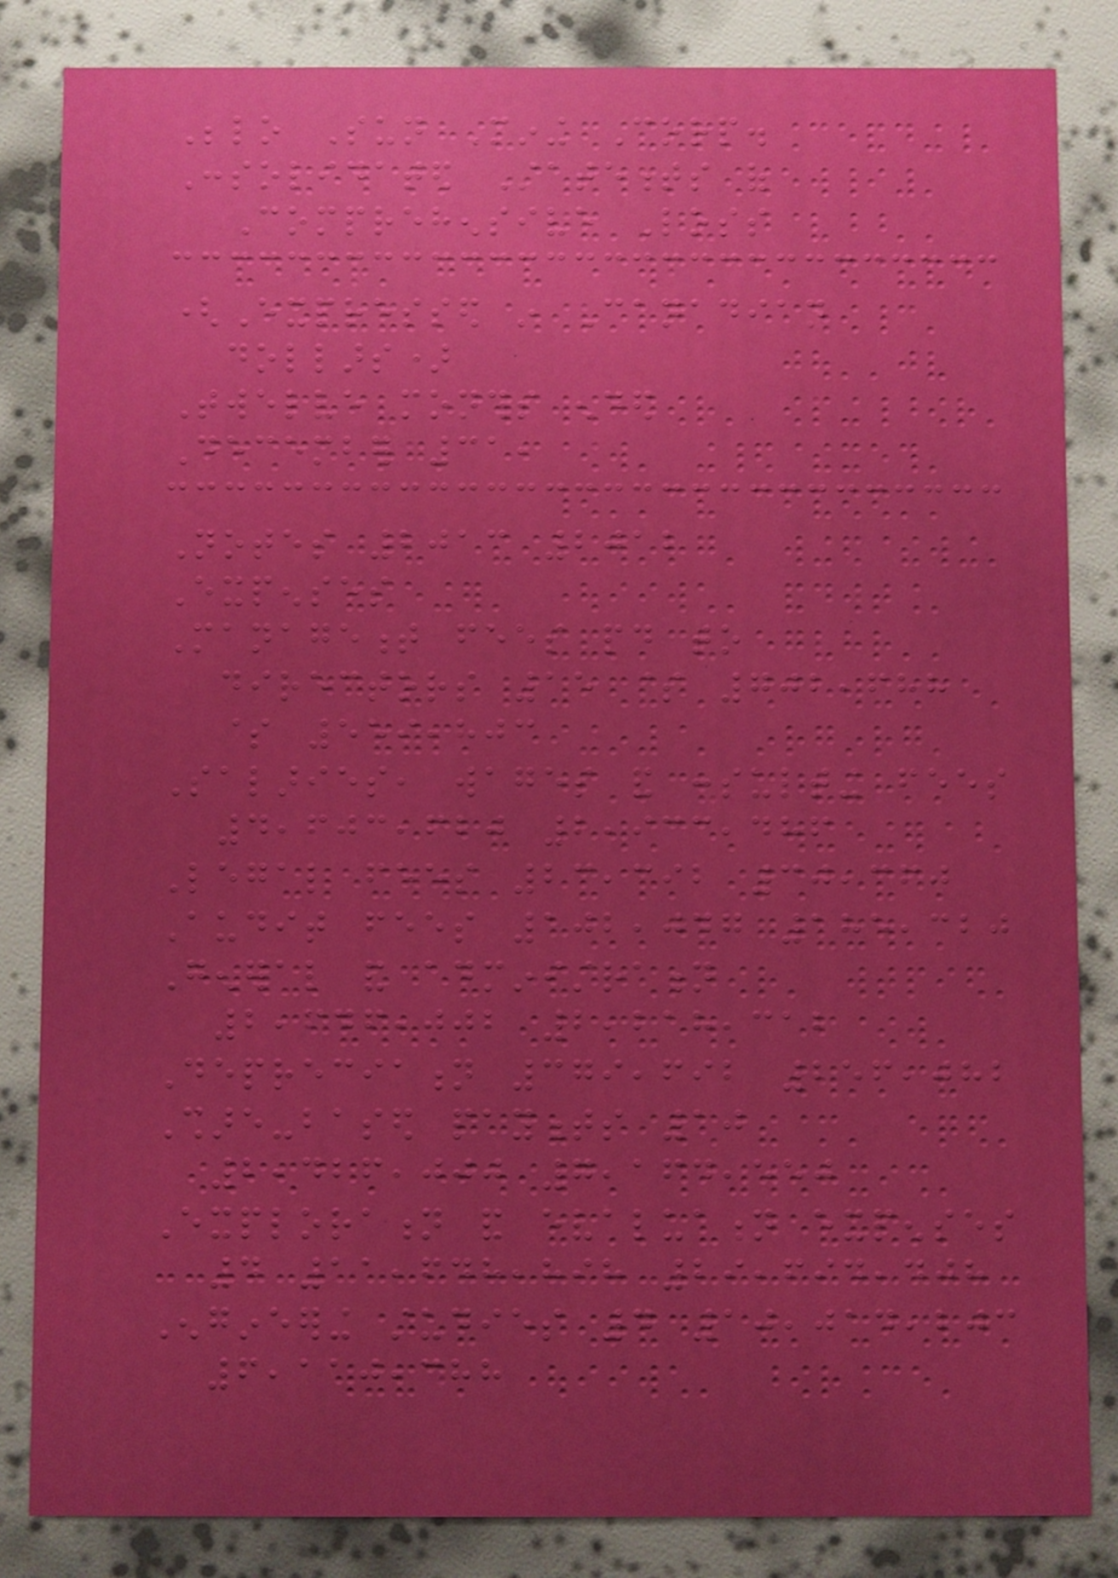Belo Sun Mining Corp.
Consolidated Statements of
Comprehensive Loss
(Expressed in Canadian
dollars)
Twelve months ended
December 31,
Notes 2013 2012
Expenses
Management fees paid to
directors 15 $ 702,688
$ 559,803
Salaries, wages and consulting fees
4,603,620 2,933,486
Legal fees 23,392 30,360
Audit fees 102,047 185,320
General and administration
2,646,002 2,218,312
Depreciation 379,692 256,082
Share-based payments 10
2,426,000 7,164,550
Exploration and evaluation expenses
4 11,648,898 29,694,408
Engineering studies 4 10,014,203
6,110,388
